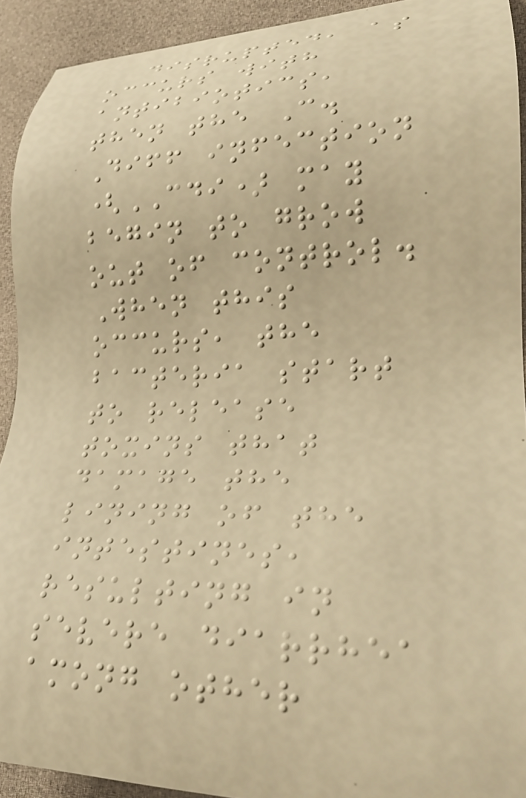disrupted, as
occurs with
antibiotics,
then the C.
Diff infection
(CDI) may
begin to grow
out of control.
When this
occurs, the
bacteria start
to release
toxins that
damage the
lining of the
intestines,
resulting in
severe diarrhea
among other
